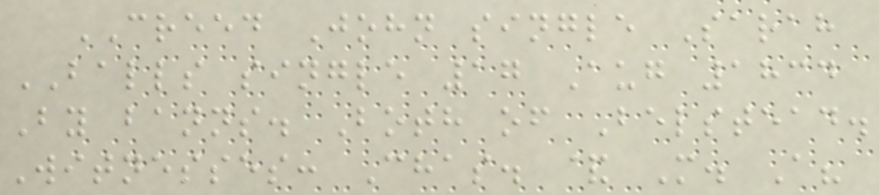CREED John single Sarah
BALLS single 17 Aug 1834
By banns. Both of Belstead.
Witnesses: Chas. & M. A?
